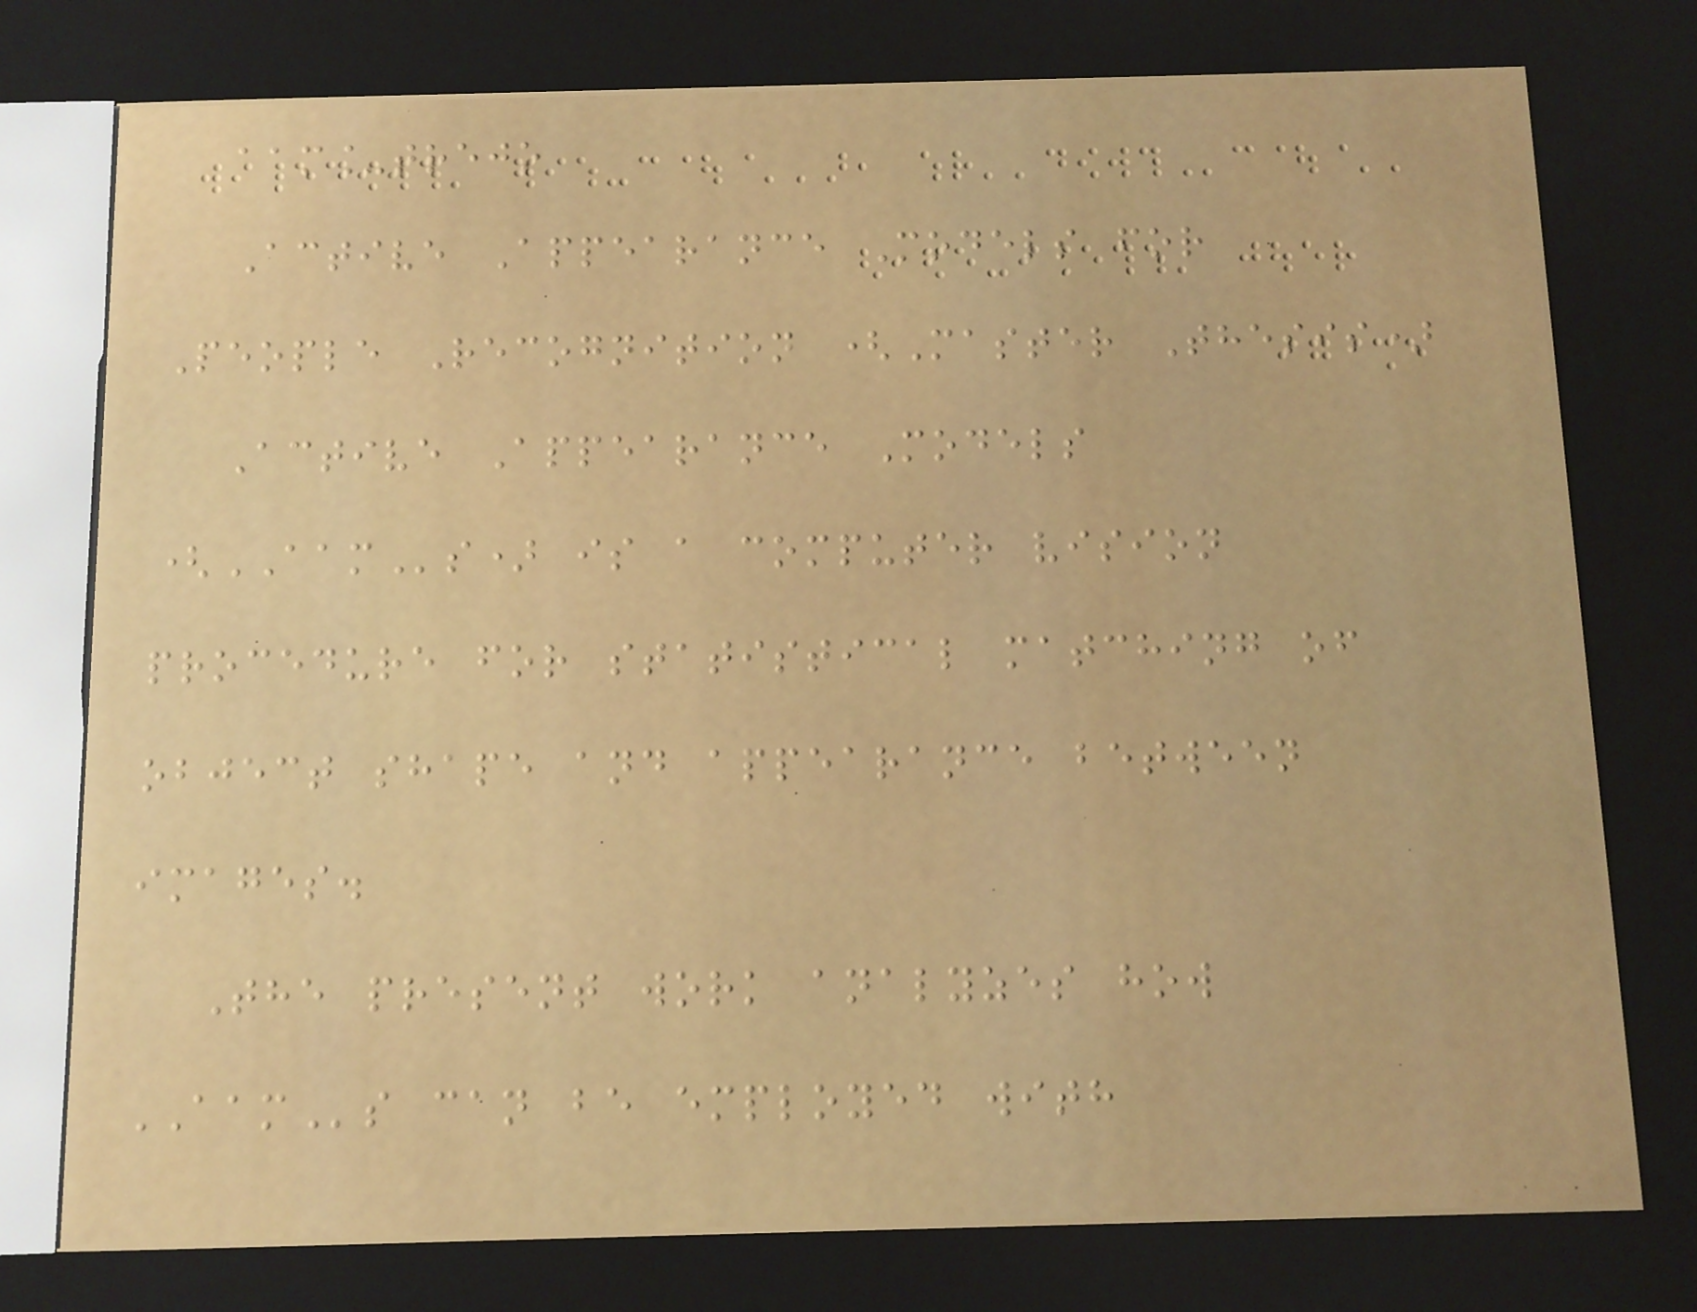aam_trejo
Active Appearance Models for
People Recognition (Master Thesis)
Active Appearance Models
(AAMs) is a computer vision
procedure for statistical matching of
object shape and appearance between
images.
The present work analyzes how
AAMs can be employed with
